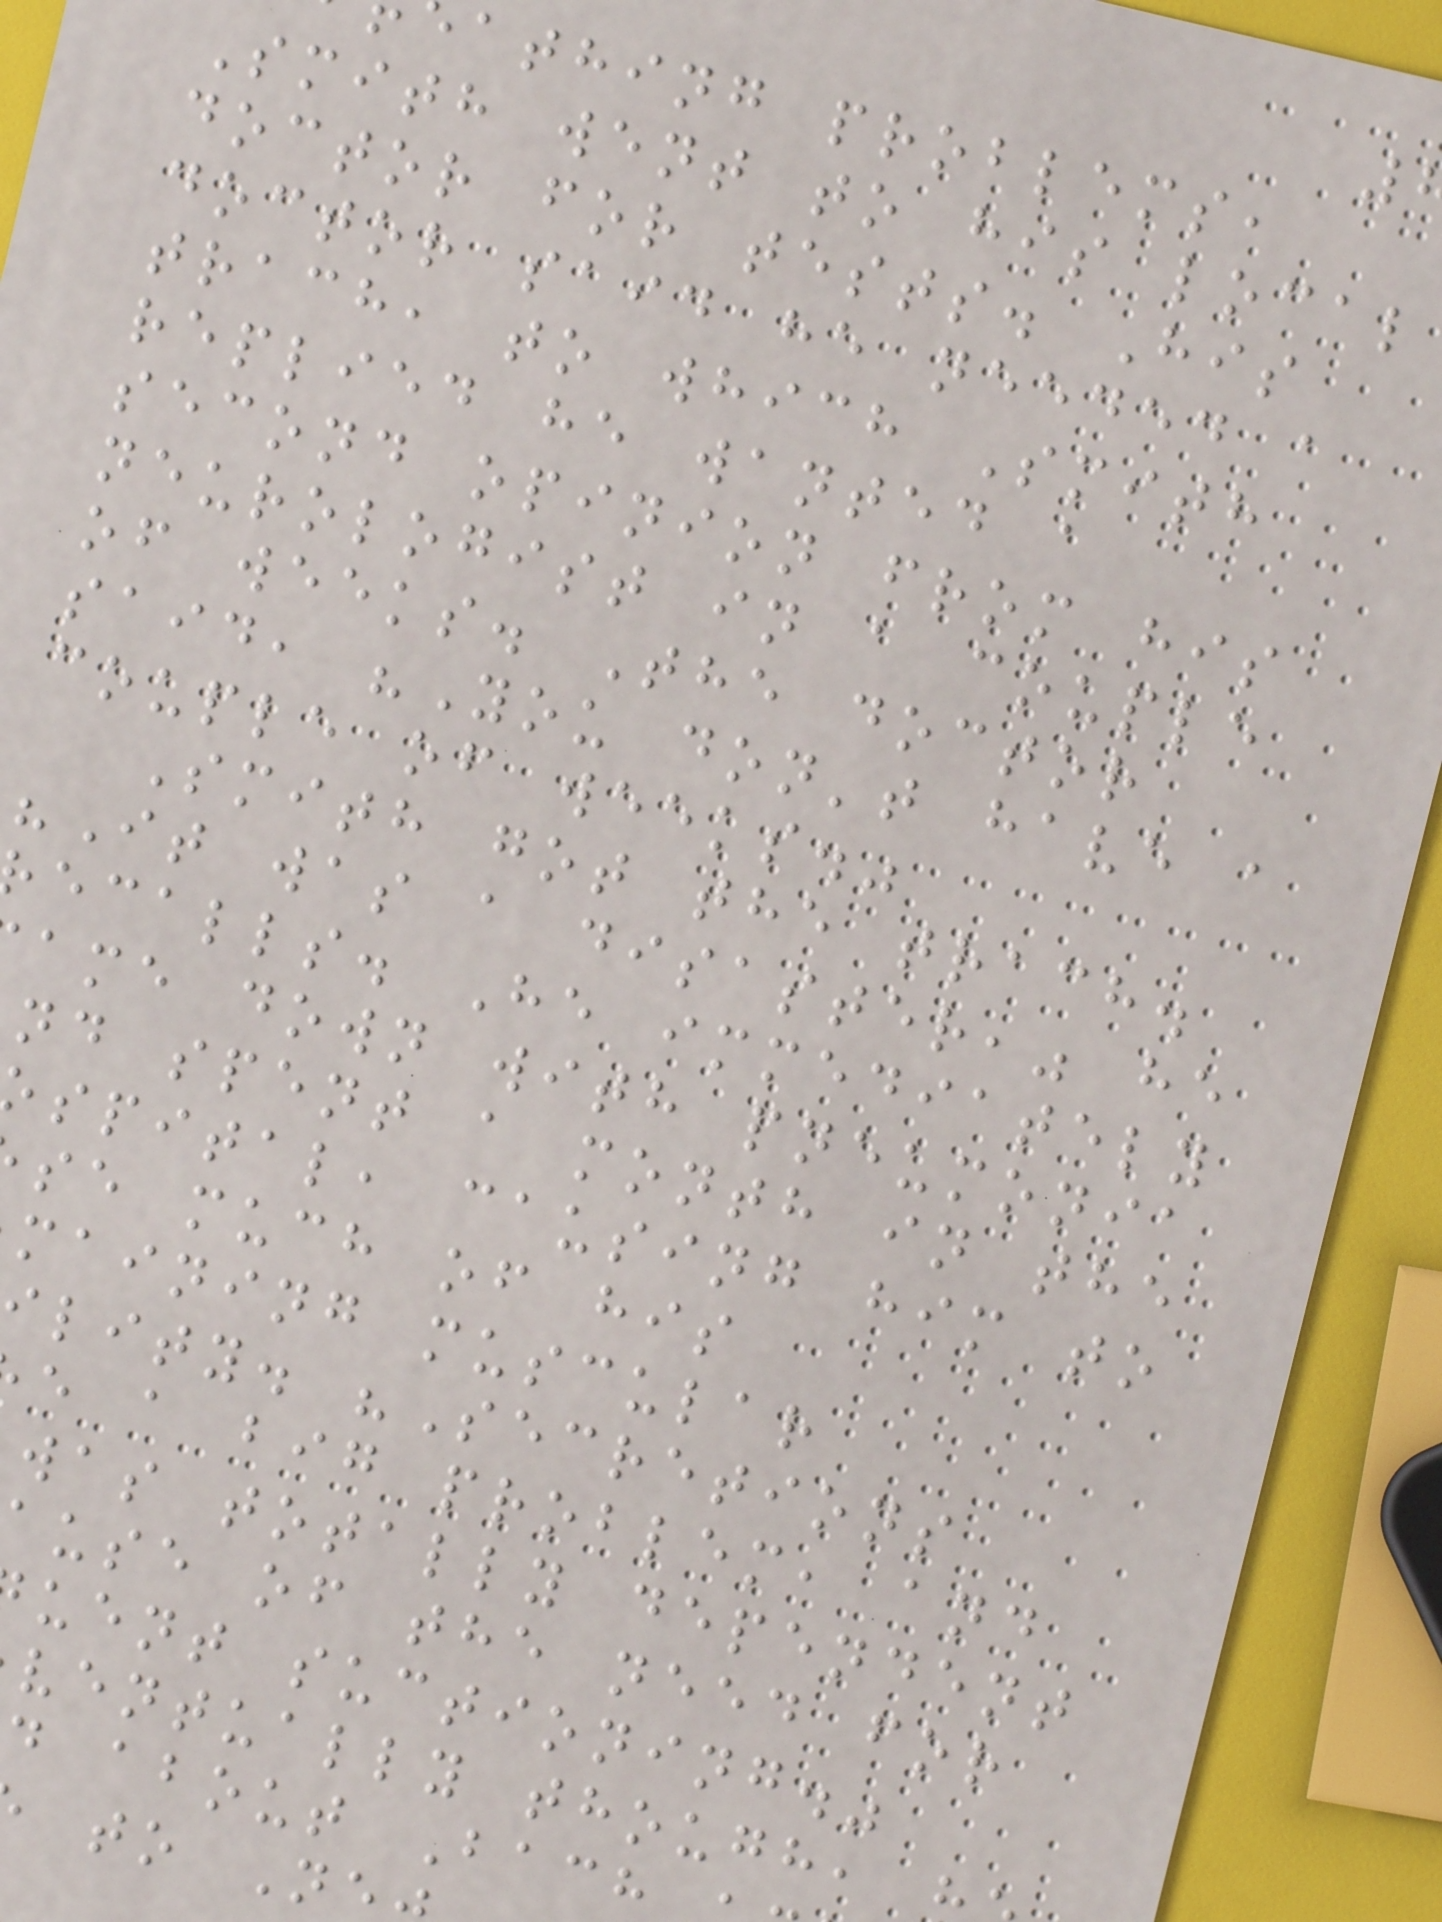athing problems,
Smith went to his local
doctor for tests. His
doctor said he needed a
trach, to which Smith
replied he wanted a
second opinion from his
neurologist in a couple
of weeks. The doctor
said, "You don't have a
couple of weeks."
Smith got the trach.
"It was a disaster," he
ecalls. He immediately
ame down with pneumonia
nd spent a month in the
spital, causing him to
se much of his
maining muscular
ility. "Secretions
e a big problem, and
was totally dependent
ause of the need for
uent suctioning."
ventually though,
d about Bach
to Ne
